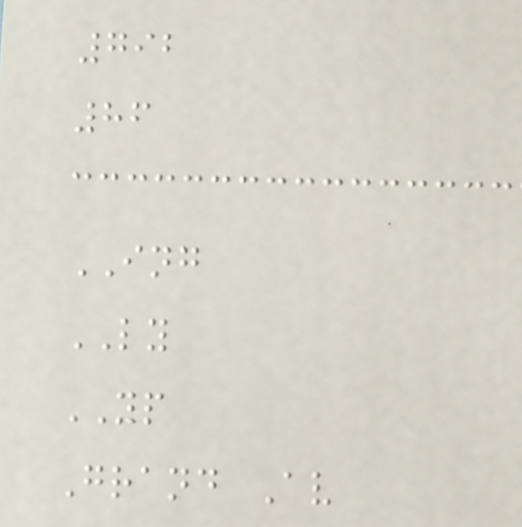792
86
ING
LY
YP
Grand Av
